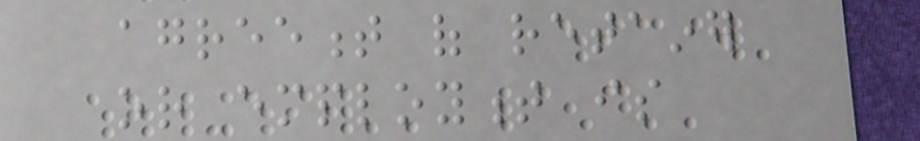agreement of retainer
or employment is
